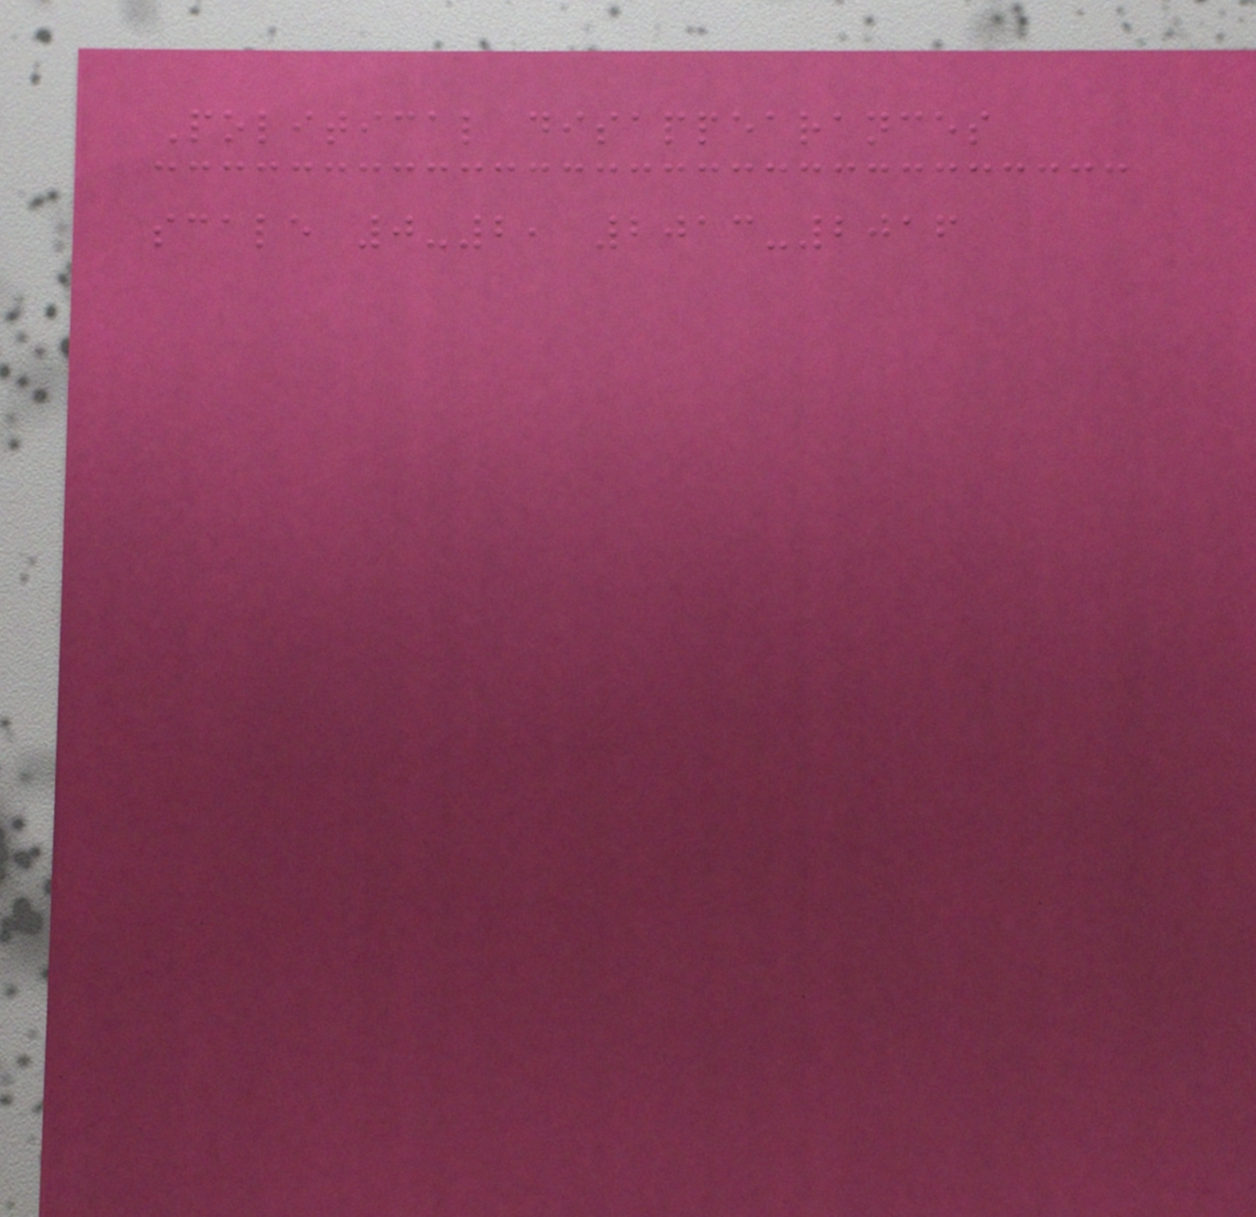Political disappearances
scale 0-2, 2013-2016
